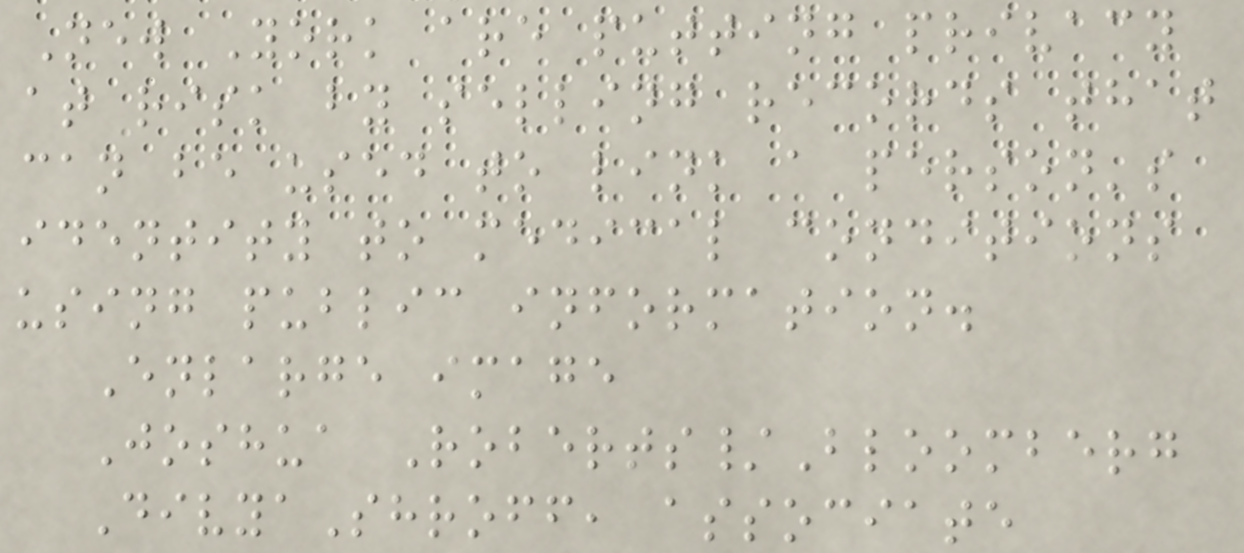New York are putting privacy
at risk by selling records that
can be used to link a person's
identity to medical conditions
using public information.
Enlarge image
Joshua Roberts/Bloomberg
DivyaShroff, associate
